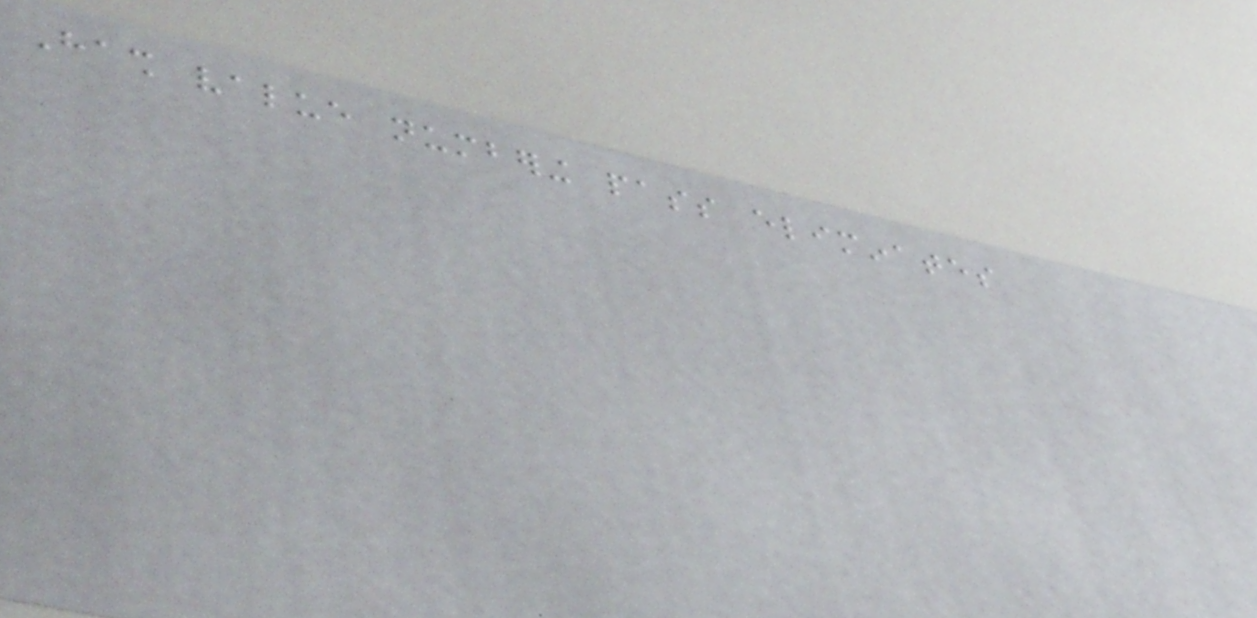Hash value numbering pass eliminates
